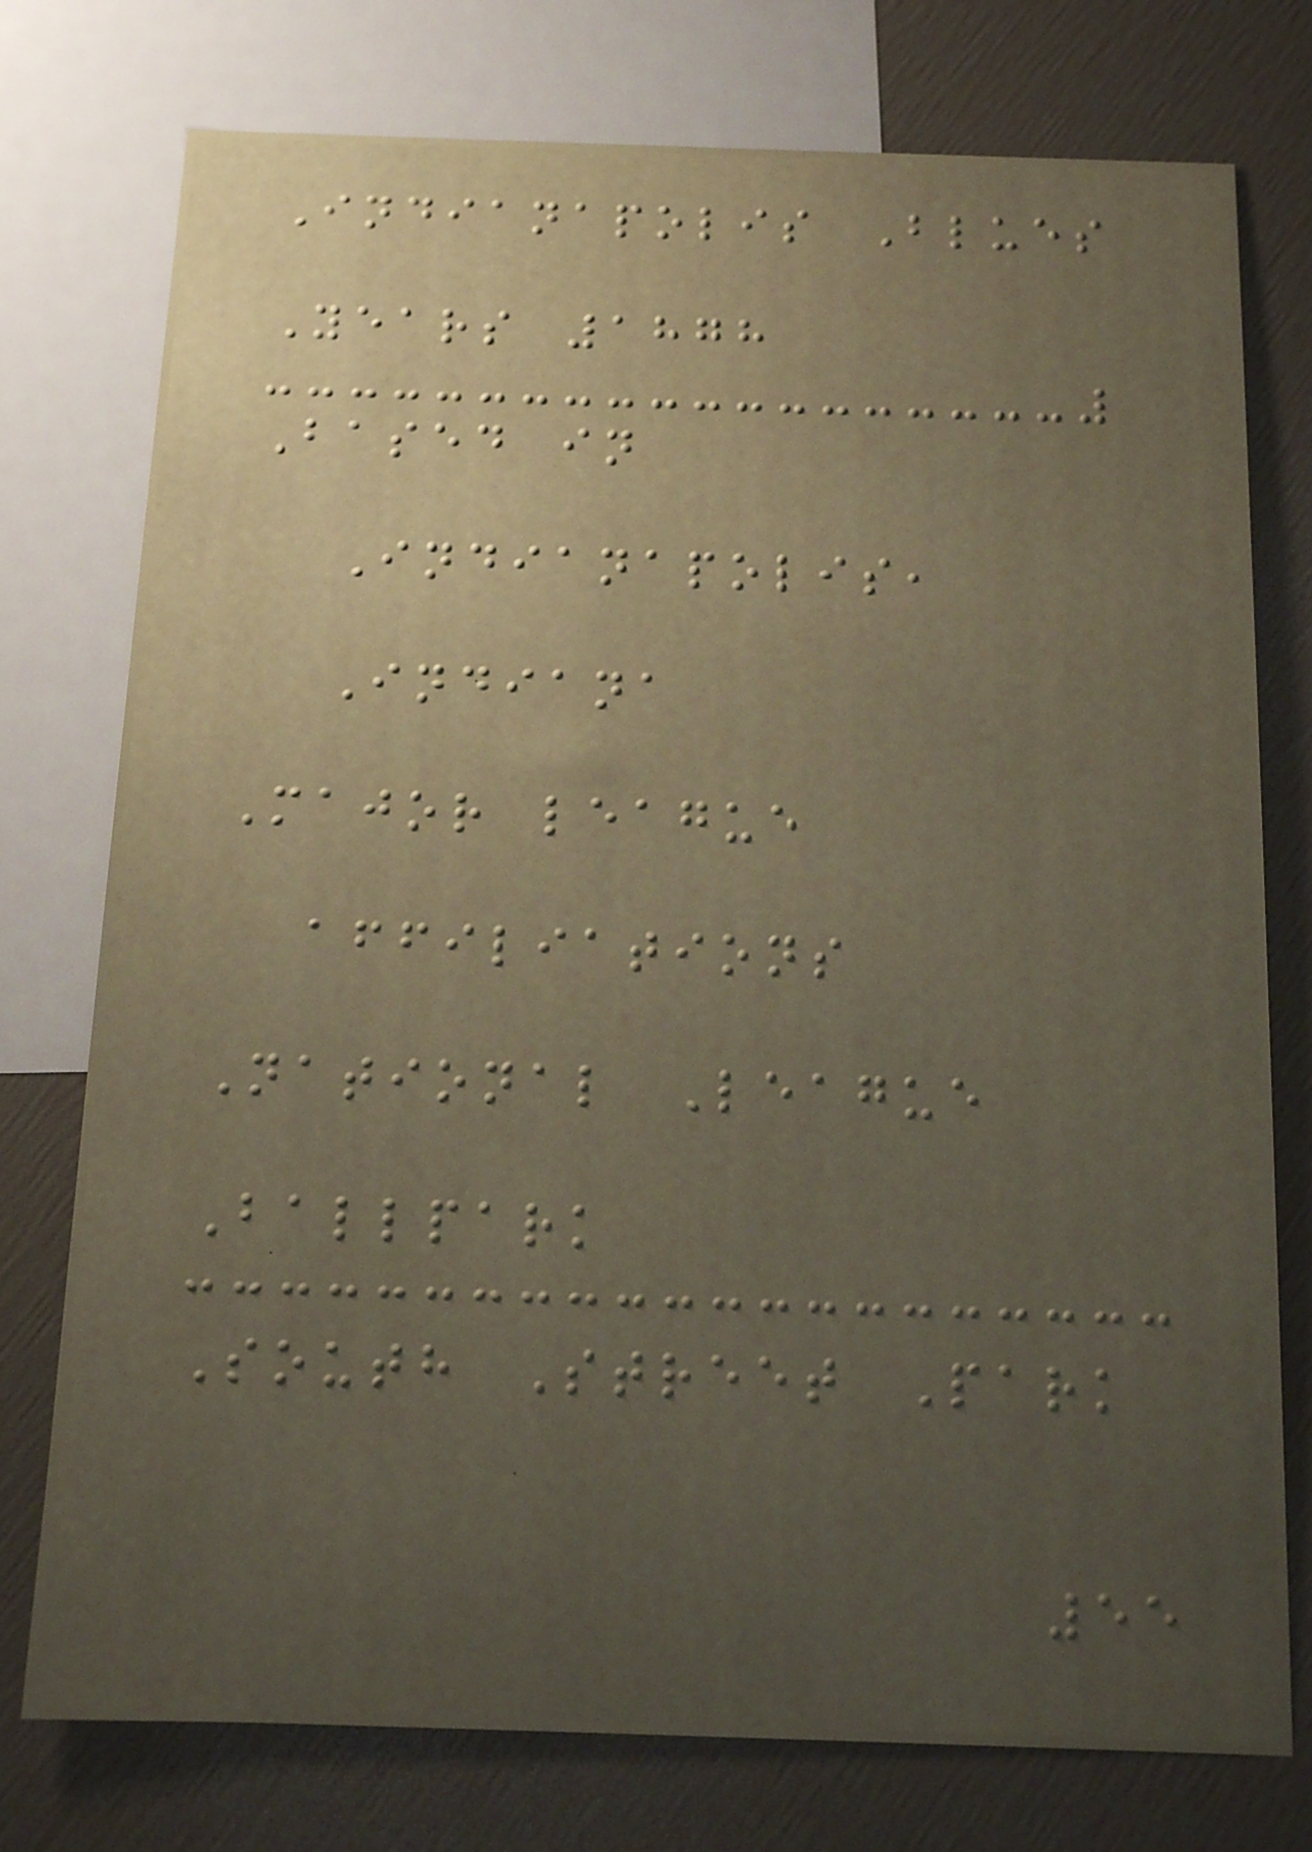Indianapolis Blues
Years 1878
Based in
Indianapolis,
Indiana
Major league
affiliations
National League
Ballpark
South Street Park
55
